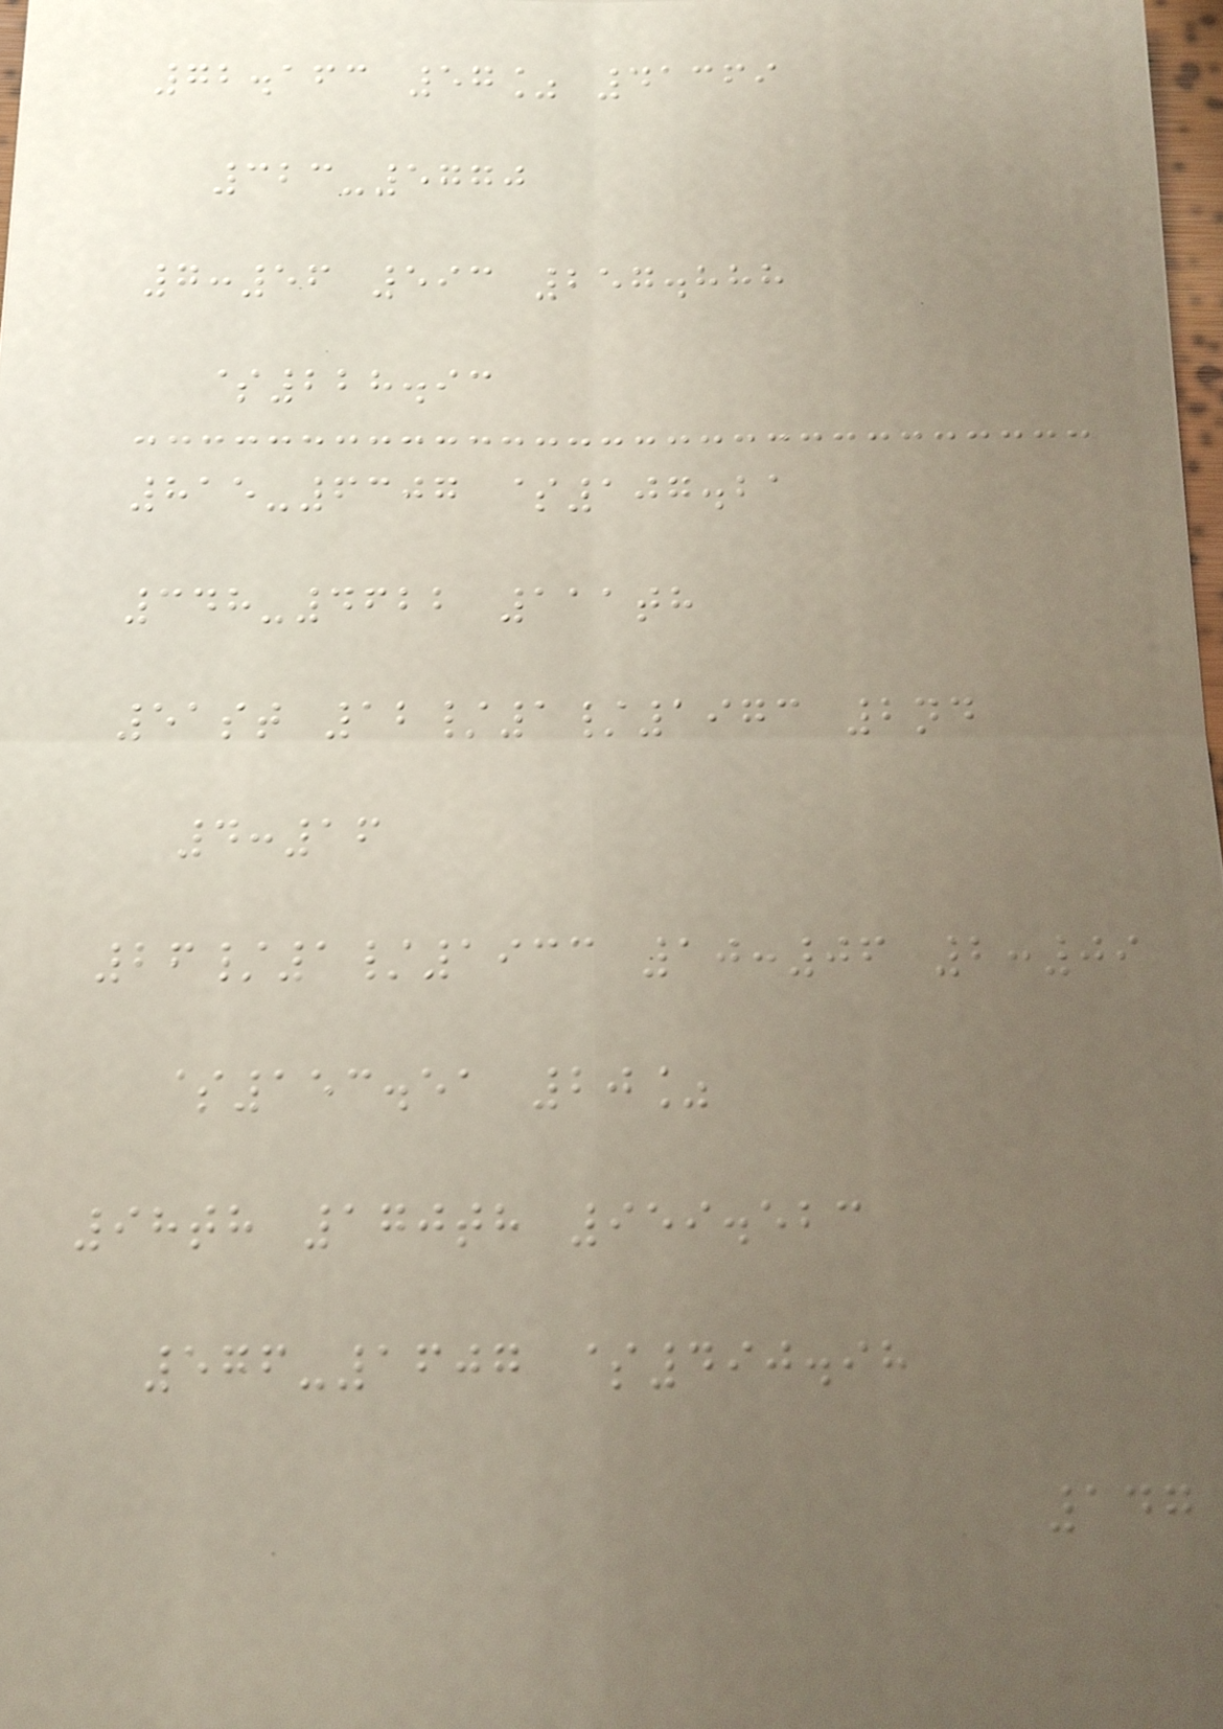72.163 57% 41369
323-5770
7:56 593 257.888
$228.93
815-6307 $107.21
348-4622 111th
51st 12/1/1973 2nd
4:16
26/1/1933 10:06 2:09
$153.51 20%
98th 170th 959.523
576-1607 $490.98
147
